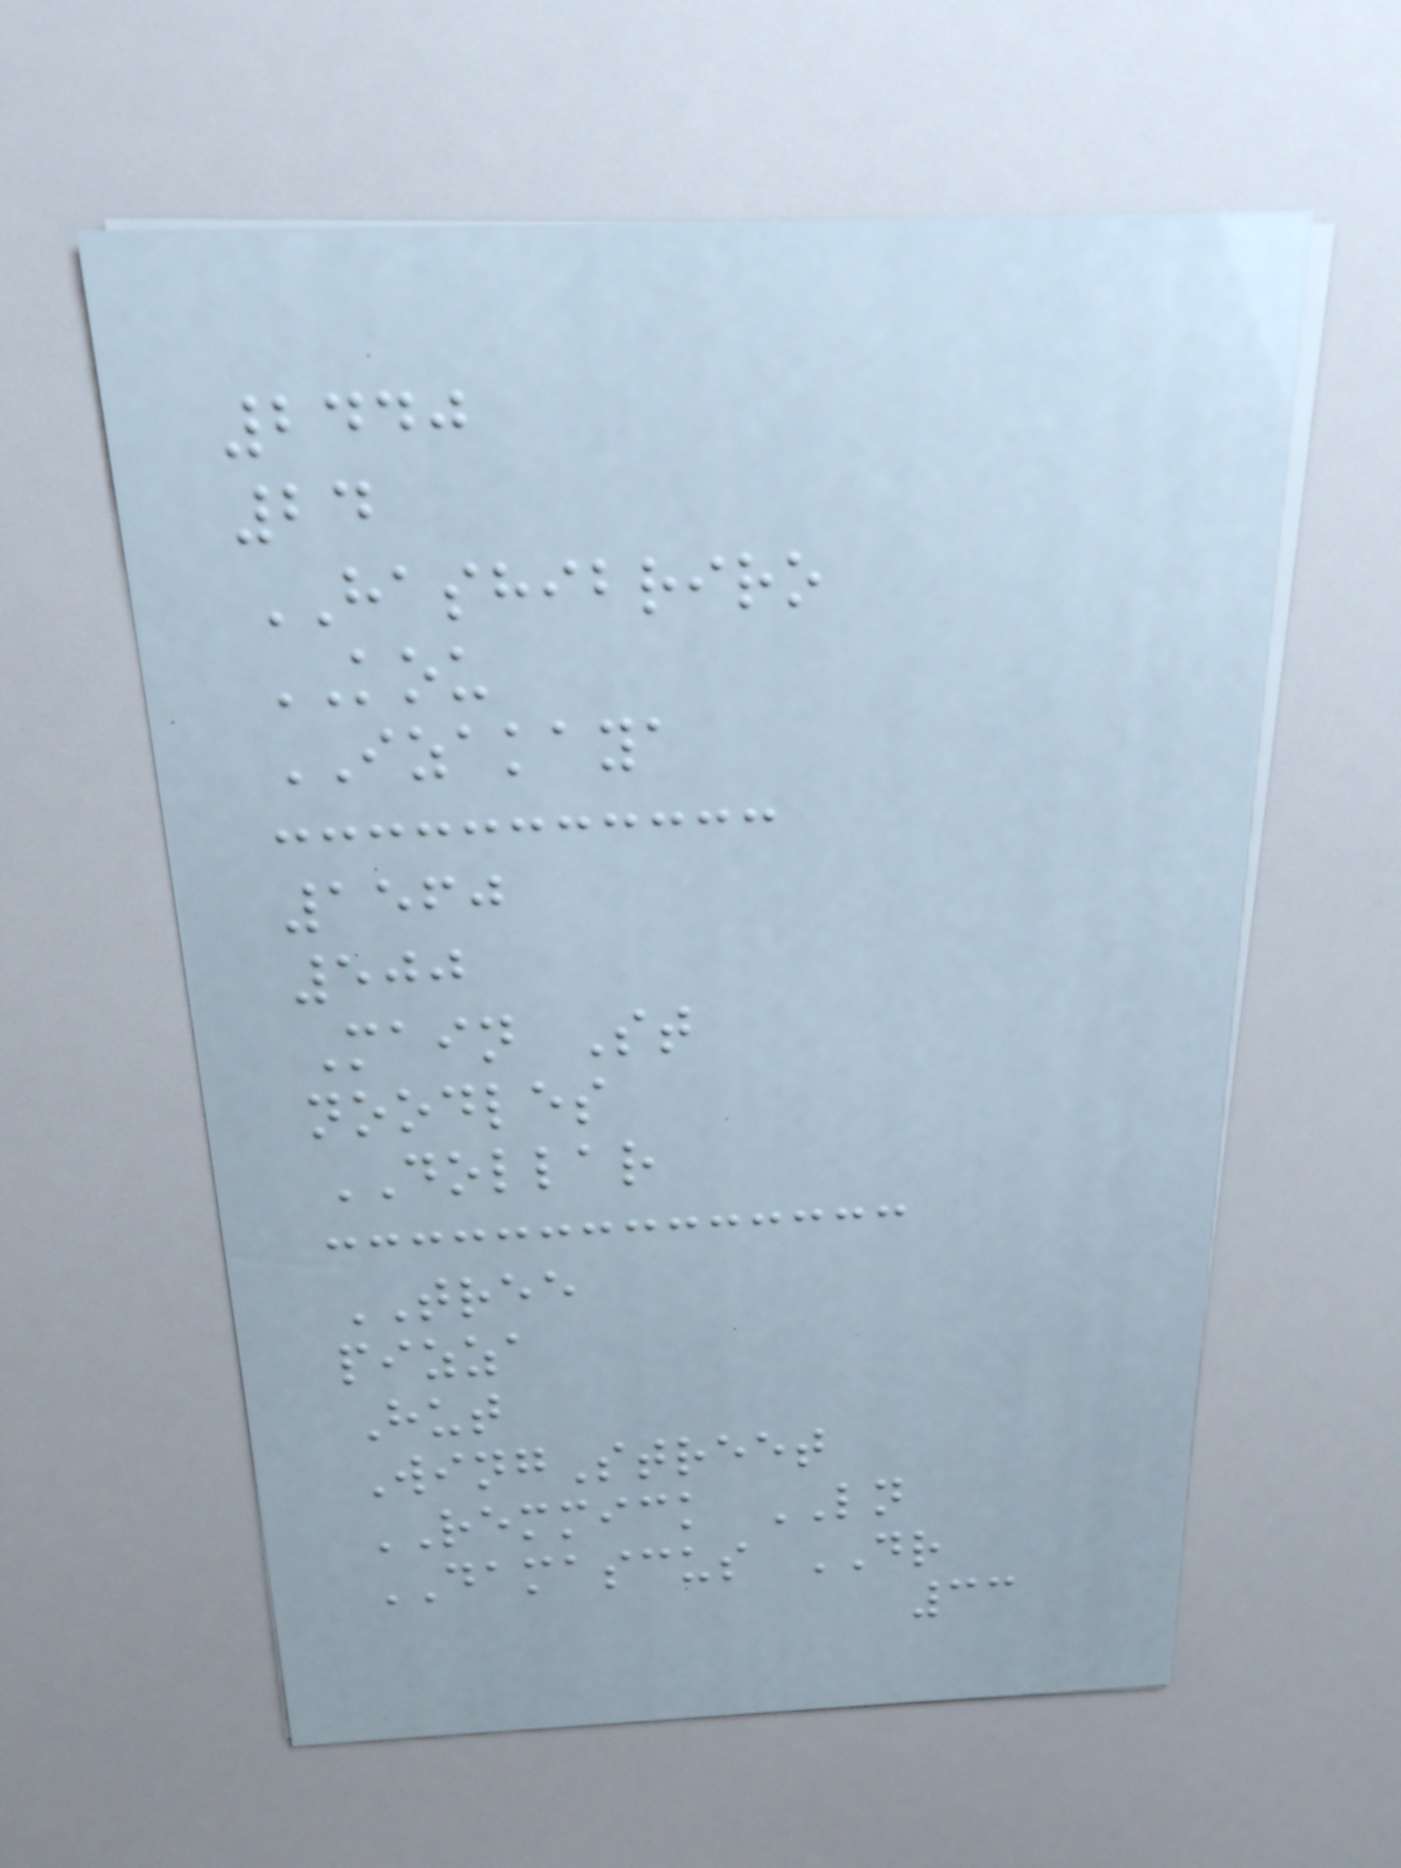2440
24
HASHIBRIRO
KOU
IZAKAYA
1560
500
Main St
noodles
DOLLAR
TREE
pizza
Hut
WingStreet
REMMICK LN
DAMASCUS DR
33
